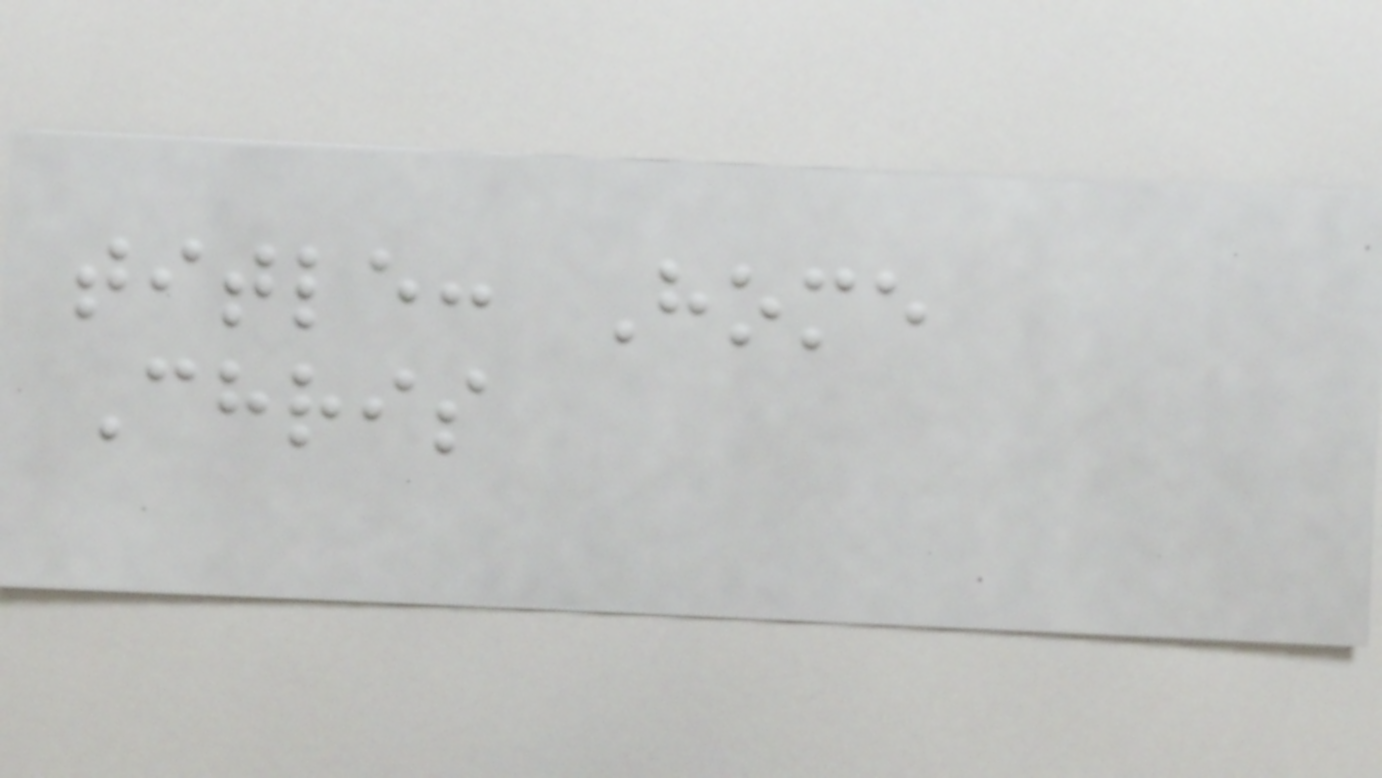title: Home
Chris
